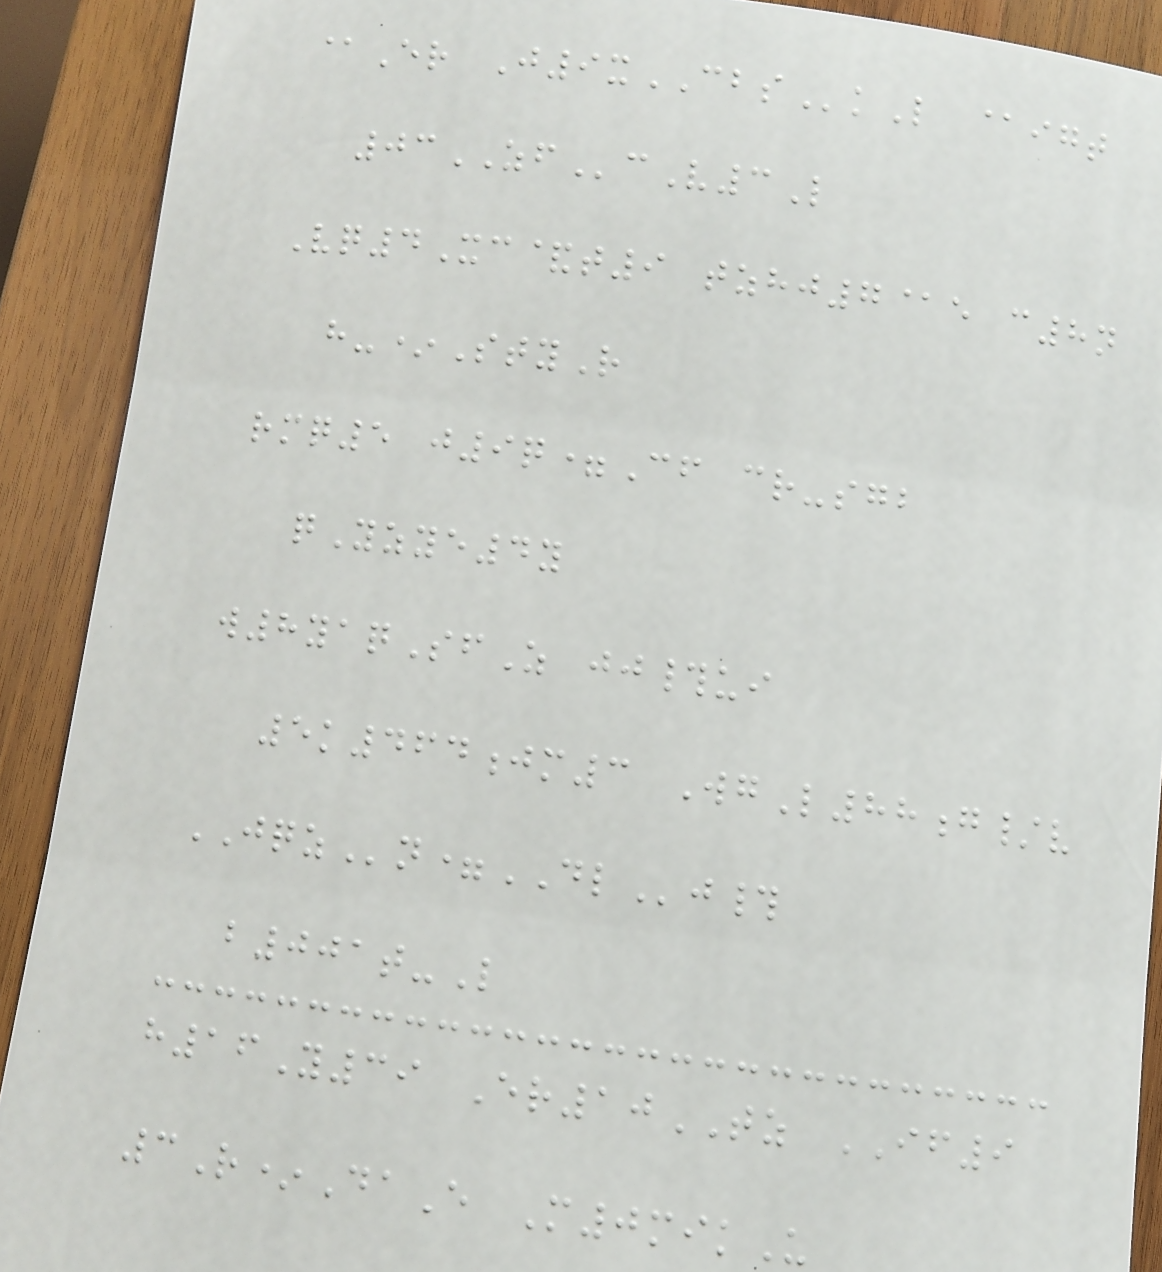@Er J9xCBSkL @igt
03ZFcV3L
Vq4Xc&t9 tzhj7@e c8n
h-*StyR
rmq5 j9q=Cf cr-sgb
qYzye4y
w8yaqSfZ jj#ui
5k464jm3 WgL88g/v
JQZn=DLj#
b001t-L
h16Y39 Er10TZ IF9
3R*DaE M0mikU
